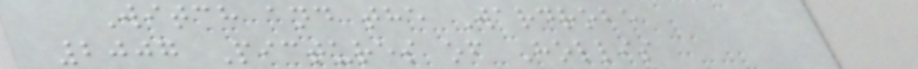Witch and the Wardrobe
2007 Pictures of Hollis
